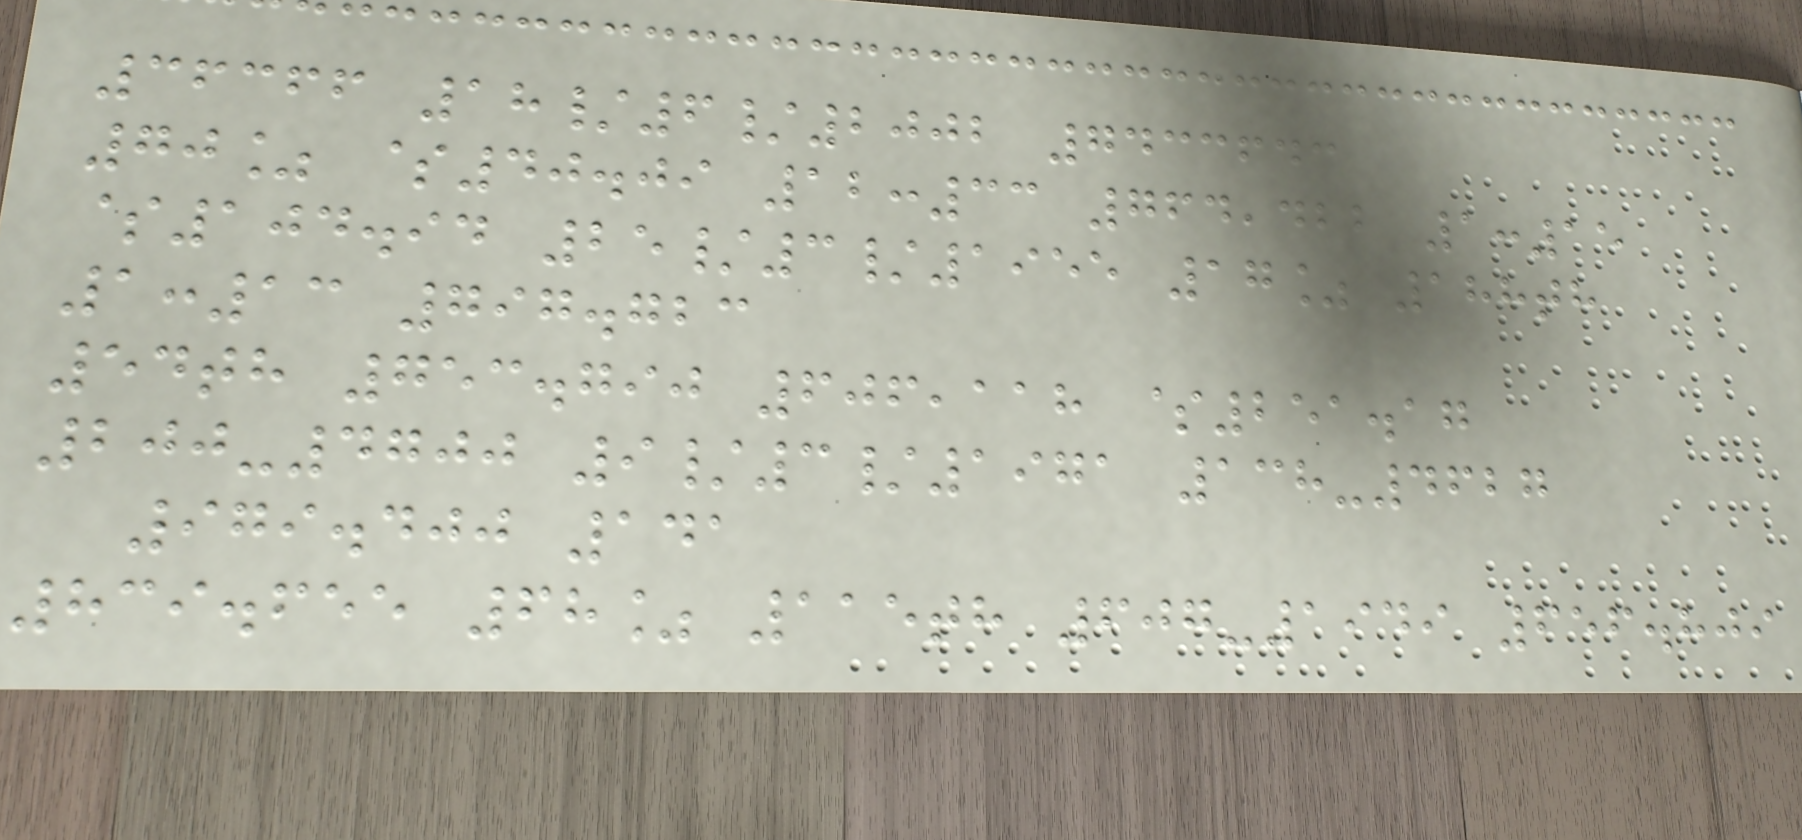36366 18/6/2002 7433643
70% $40.09 12:33 764,422 1:15
$104.94 25/3/1955 17% 188th
1:13 797.723
54th 753.790 606,118 $251.17
200-4700 9/3/1971 138-4627
979.400 141
839.655 68% 115th 607-1949 656.809
